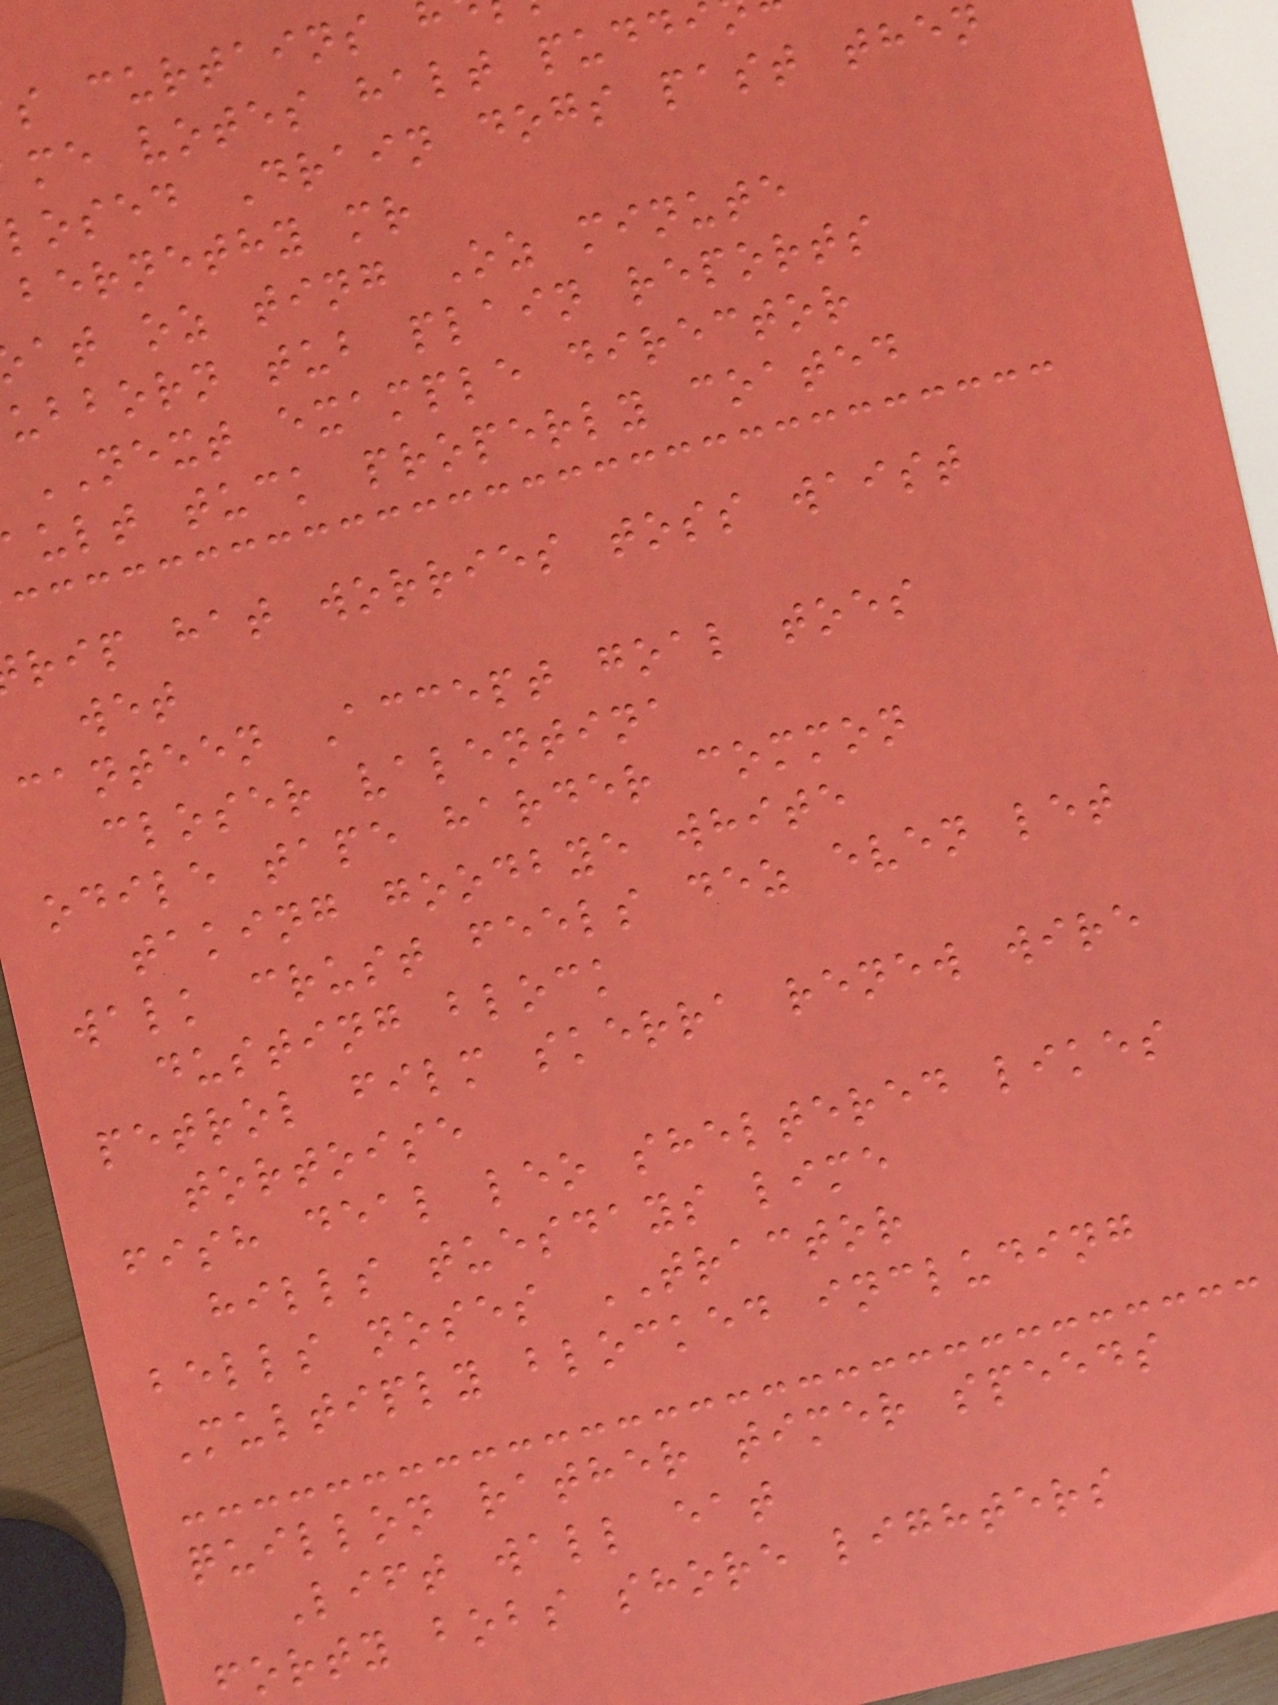s curtains
me votes halt pudd
losed Drain dogs past then
bernethy mr
at oz ting Oz minute
ubborn tub plain reports
NEXT example director
ult tuck properly coated
rip hat worries toss waist
wet
canteen Accept goal toes
closer valentina
odile tape harder common
taking goodbye white
walk crust feels dez even let
dusting block
petrol film skerra renew wire
tortoise
fish deal leo sheltered likes
hills tuesdays lime
bells noses TRACTOR
Multiply blocked including
quillon rather timer speeds
Lift wall eat
forty bobs shore lighters
